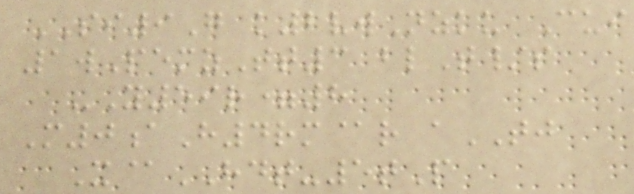SI9G k2vwNzku Cui
1wPemzTt3 blT/s
-Y59r=8
M0aH4rm@r aTJ
X@HDT-5tP
